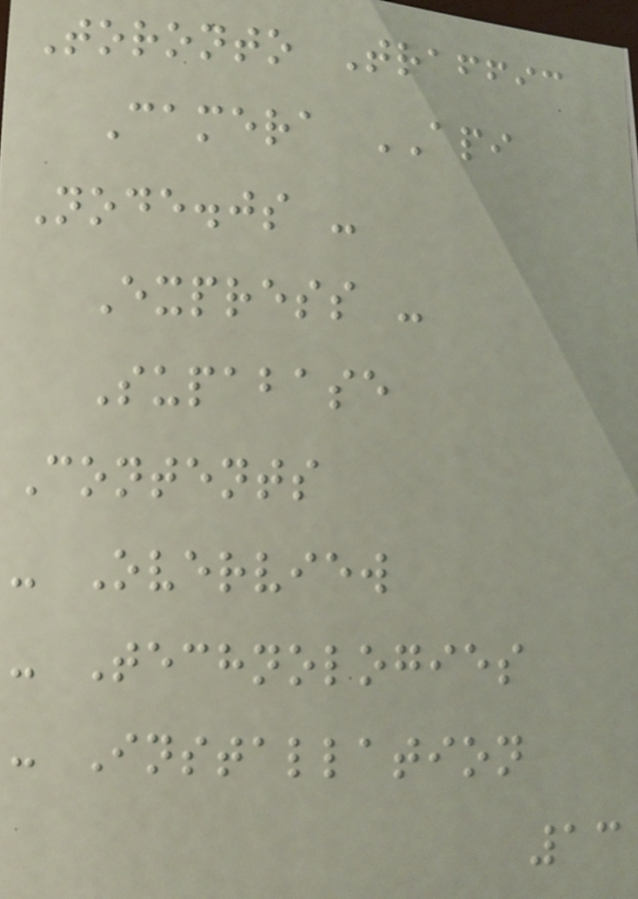Toronto Traffic
Camera API
Node.js -
Express -
Supabase
Contents
- Overview
- Technologies
- Installation
13
